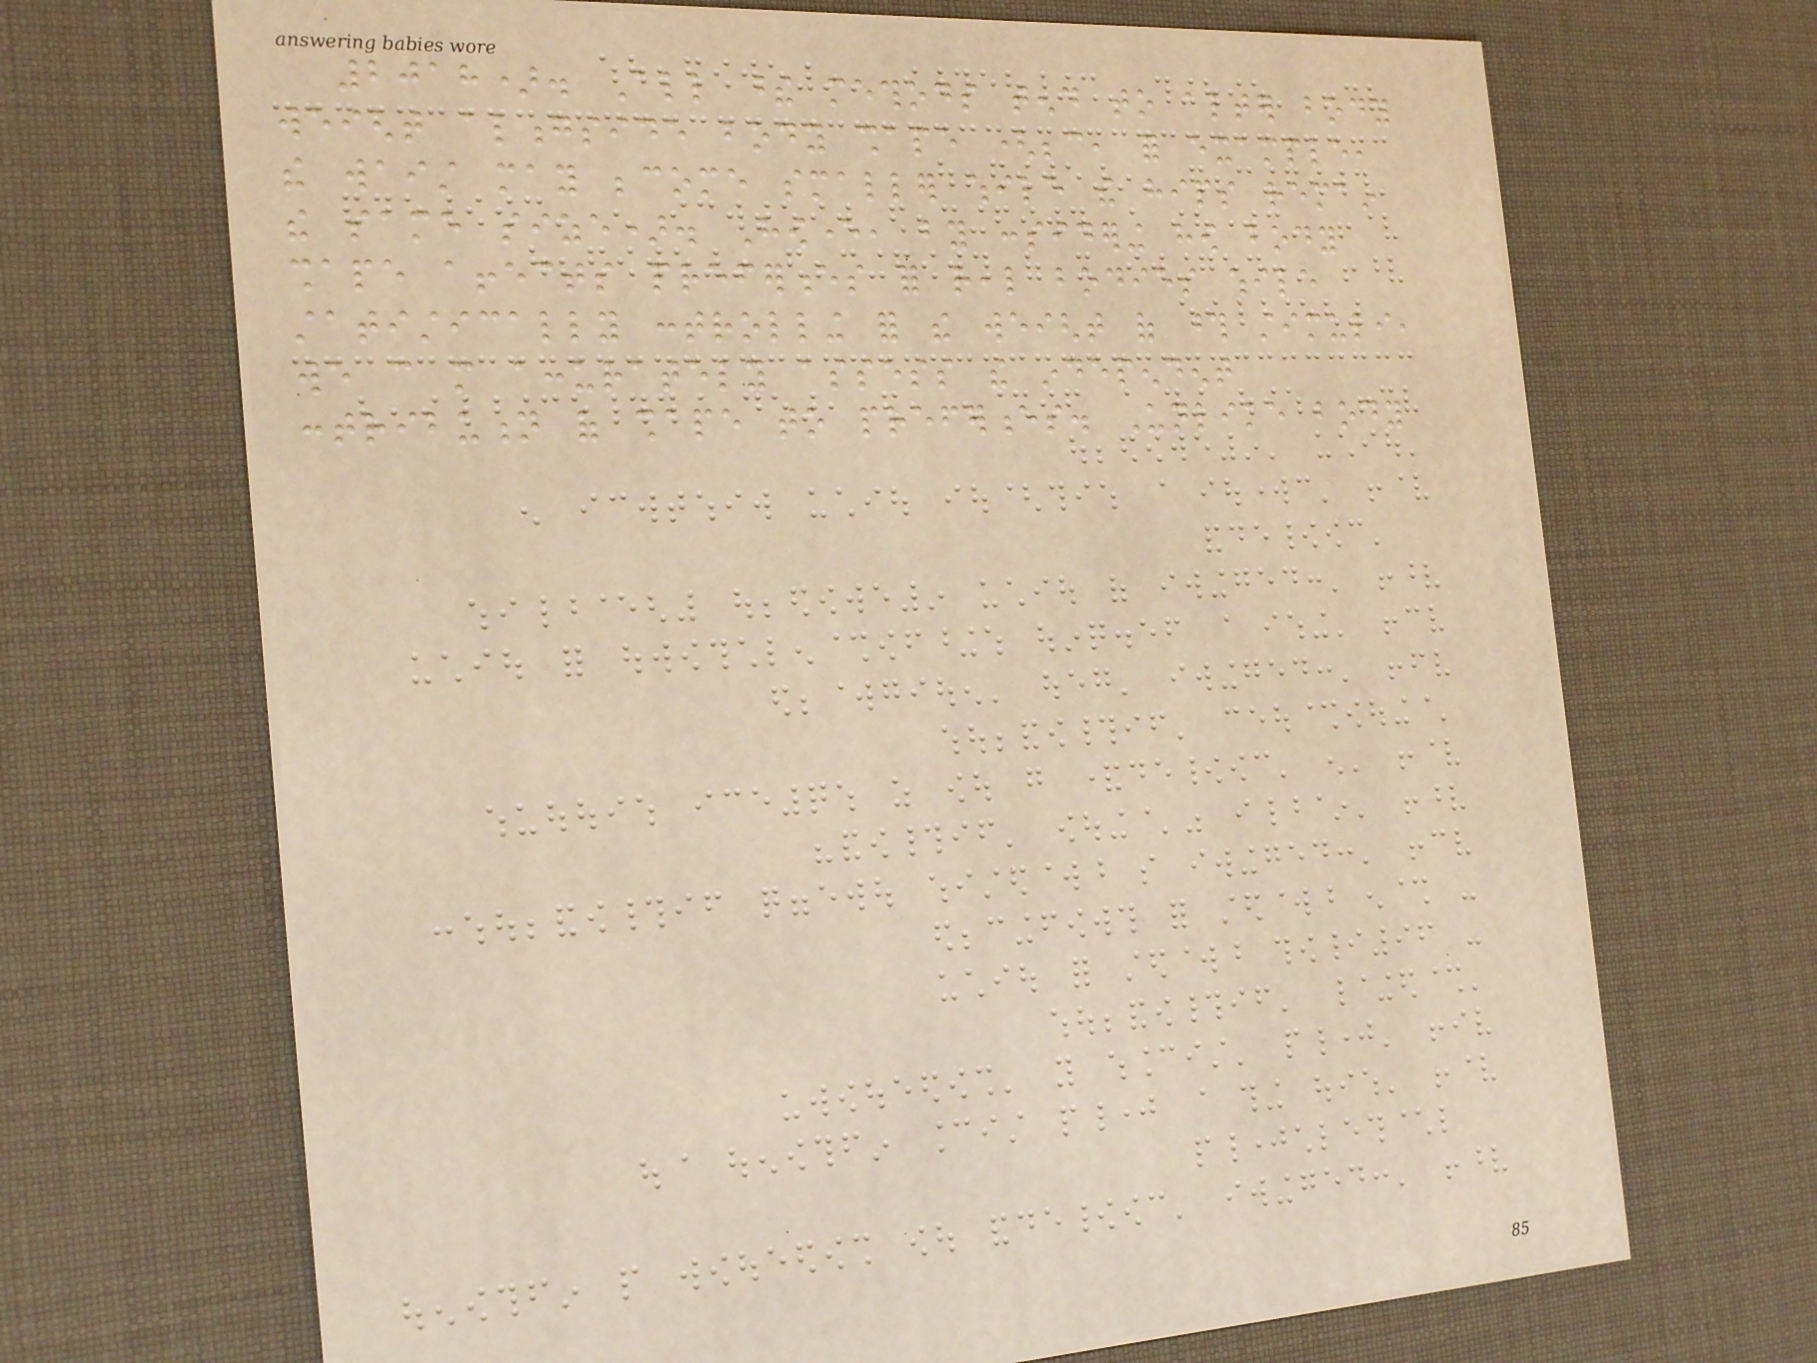2018). All these methods tend to alter body
weight alongside body shape (because, for example,
the waist may become smaller while the hips remain
the same size). However, by considering how body
shape affects preferences for real bodies while
statistically controlling for the weight of those stimuli,
we can more accurately assess the independent
contribution of shape to preferences. Unlike body
